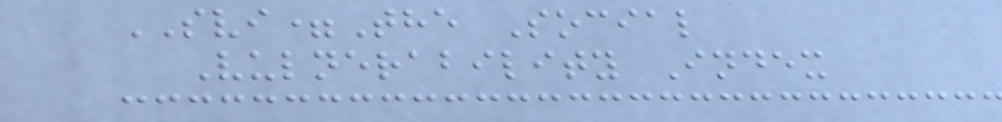SVI=The Social
Vulnerability Index
